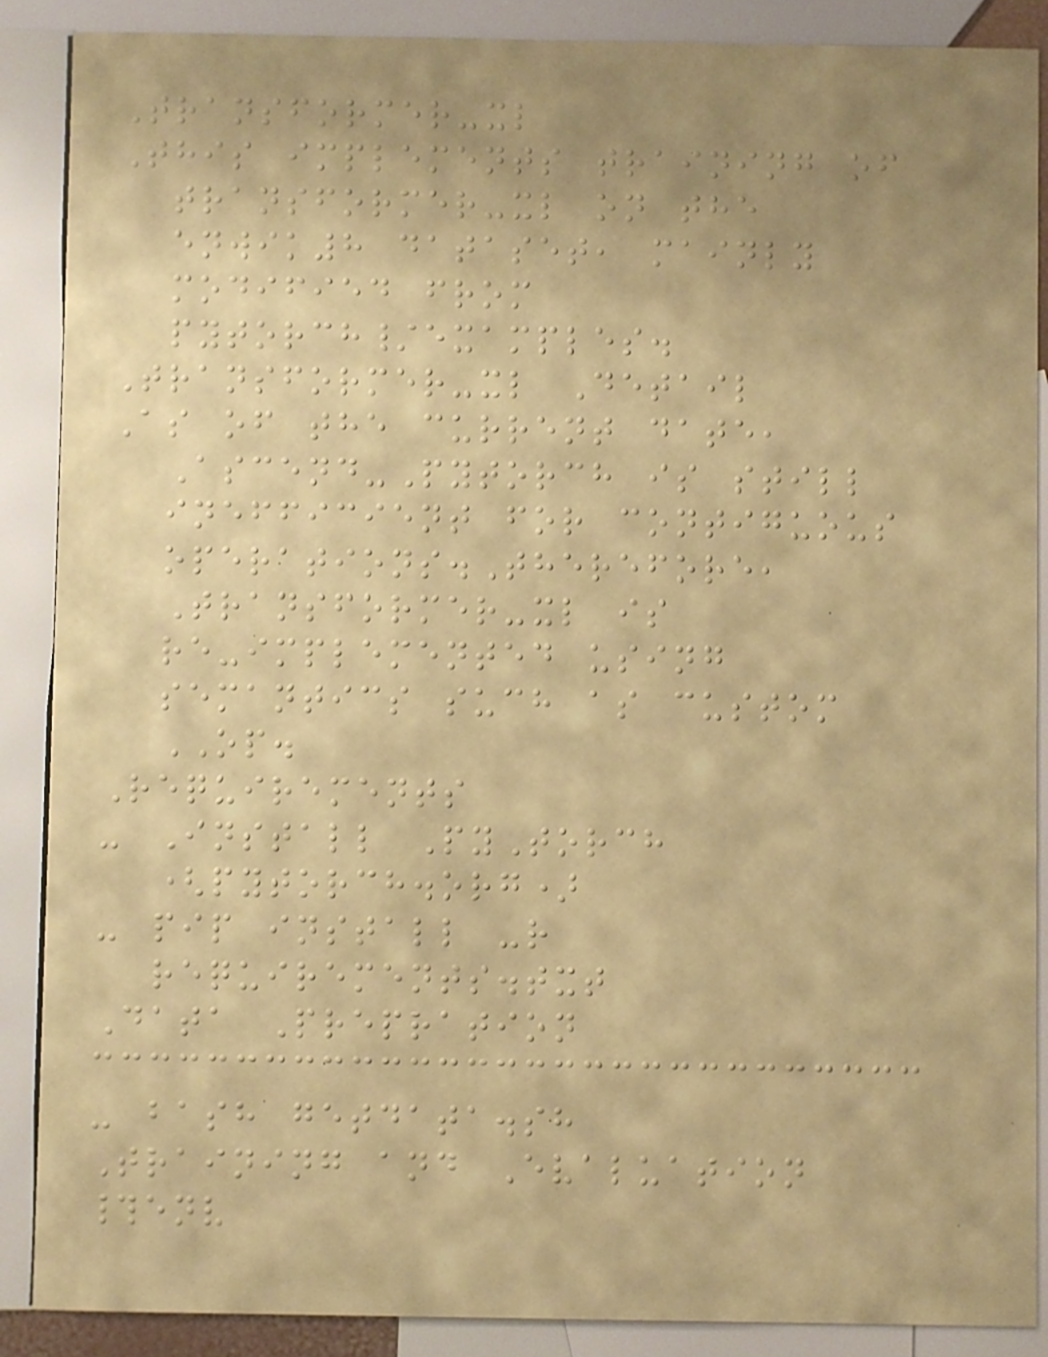Transformer-xl
This implements training of
transformer-xl on the
enwik8 dataset, mainly
modified from
pytorch/examples.
Transformer-xl Detail
As of the current date,
Ascend-Pytorch is still
inefficient for contiguous
operations.Therefore,
Transformer-xl is
re-implemented using
semantics such as custom
OP.
Requirements
- Install PyTorch
(pytorch.org)
- pip install -r
requirements.txt
Data Prepration
- bash getdata.sh
Training and Evaluation
#env
